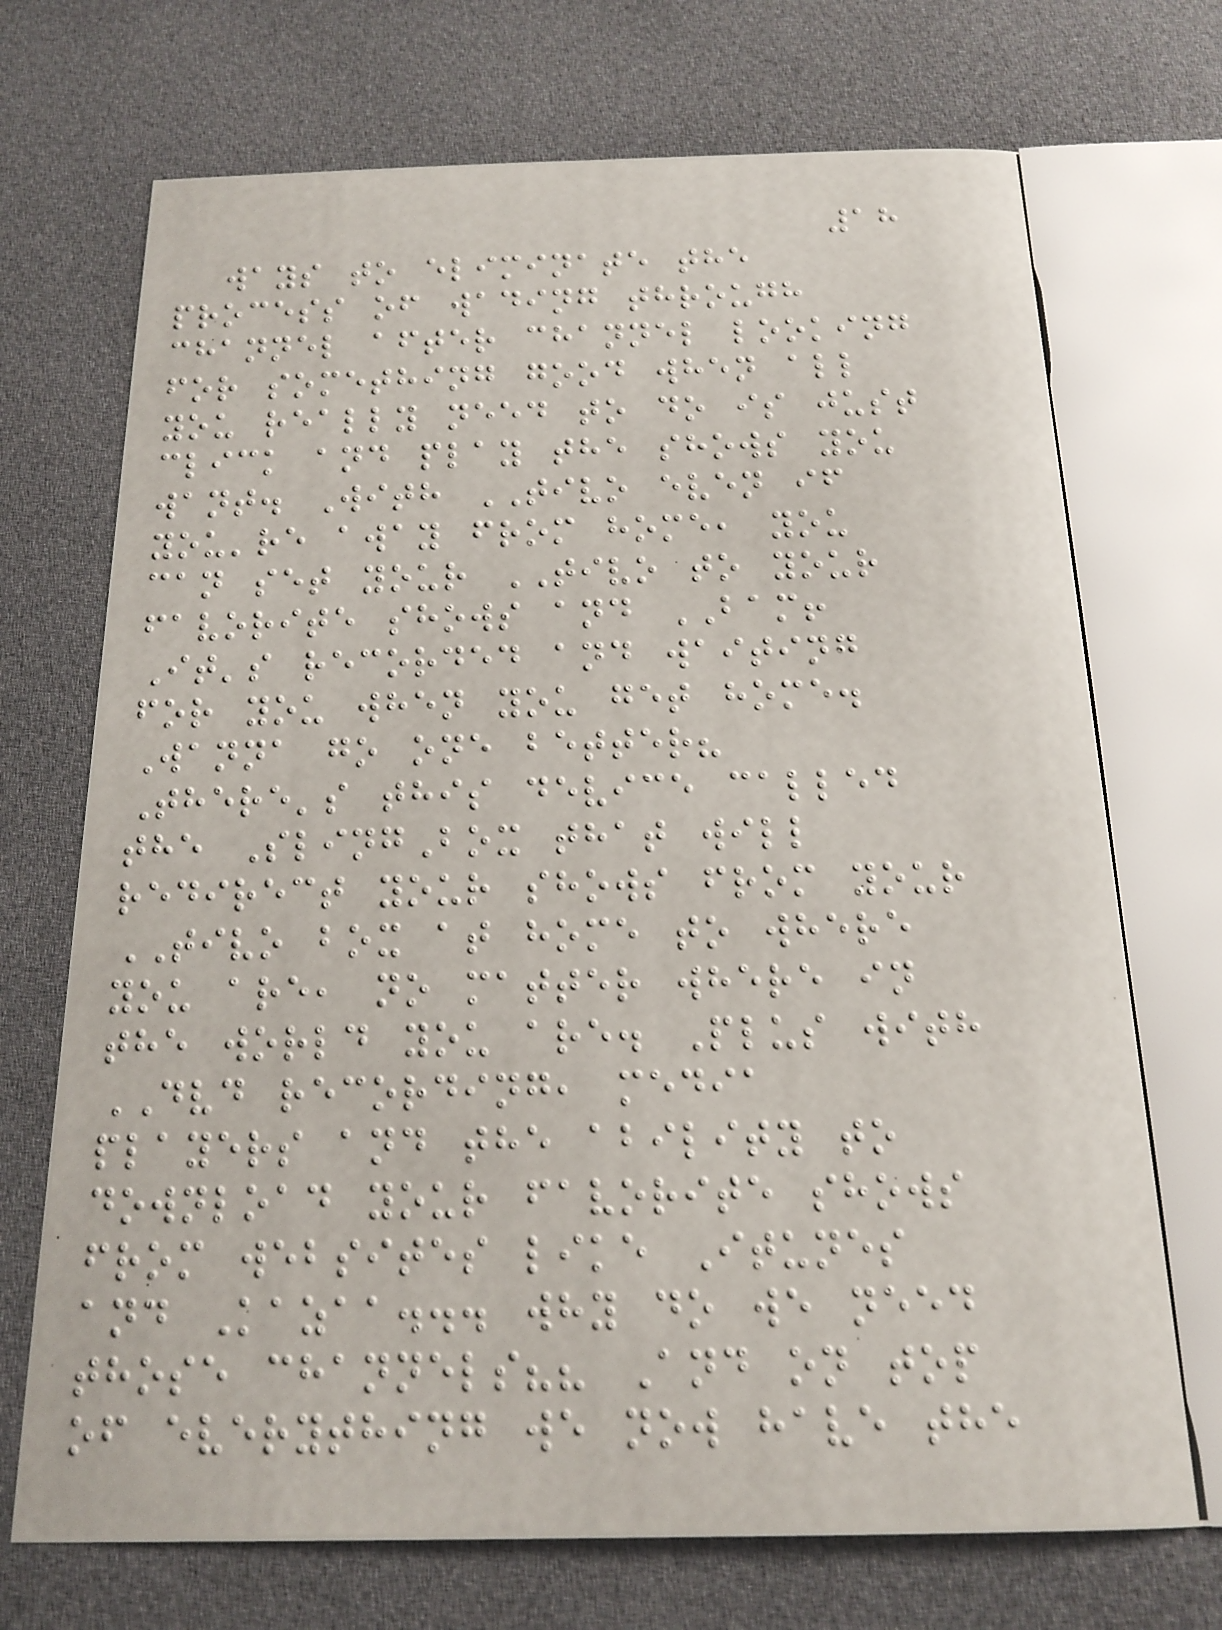18
ways to eliminate the
process of wading through
channel after channel looking
for something good when all
you really need to do is just
click and play the shows you
want. With TIVO even if
you're away from home, you
can set your TIVO to your
favorite shows and BAM!
It's recorded and waiting
for you when you get home.
Wanna go one better?
There's this device called
the SlingBox that will
redirect your shows from your
TIVO box at home to where
you are, no matter where in
the world you are. Plus with
DVD recording, media
players and the ability to
download your favorite shows
from websites like Itunes
and Kazaa... why do we need
those channels?? And on top
of everything we now have the
